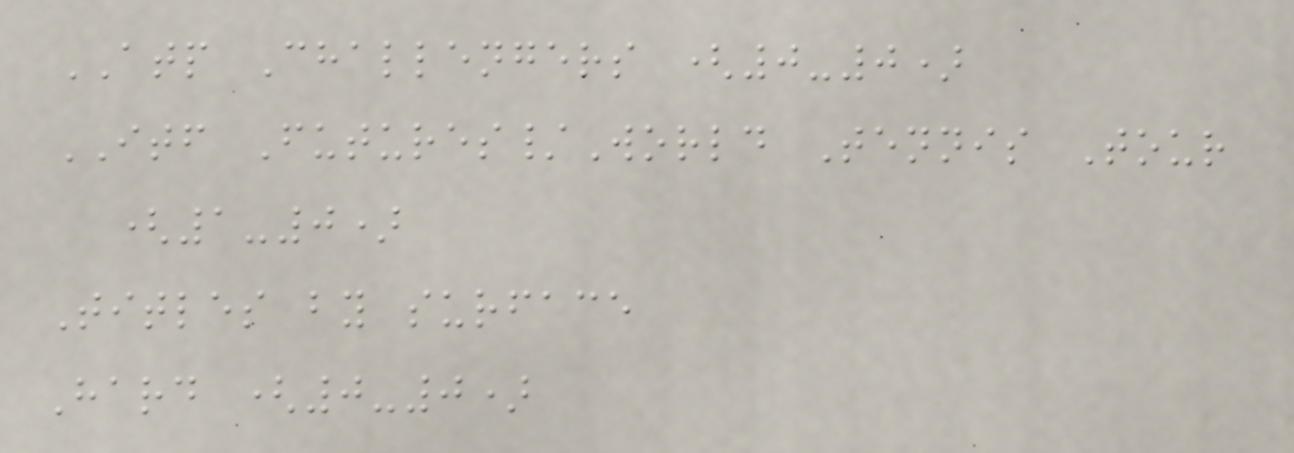ATP Challengers (0-0)
ITF Futures/World Tennis Tour
(1-0)
Titles by surface
Hard (0-0)
